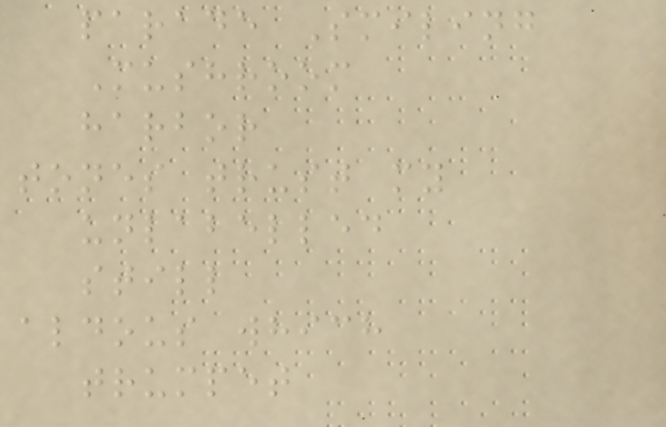parade Smiling
Mushroom
harbor
tones trust my
unlabelled
still
aldous which
trumpet
